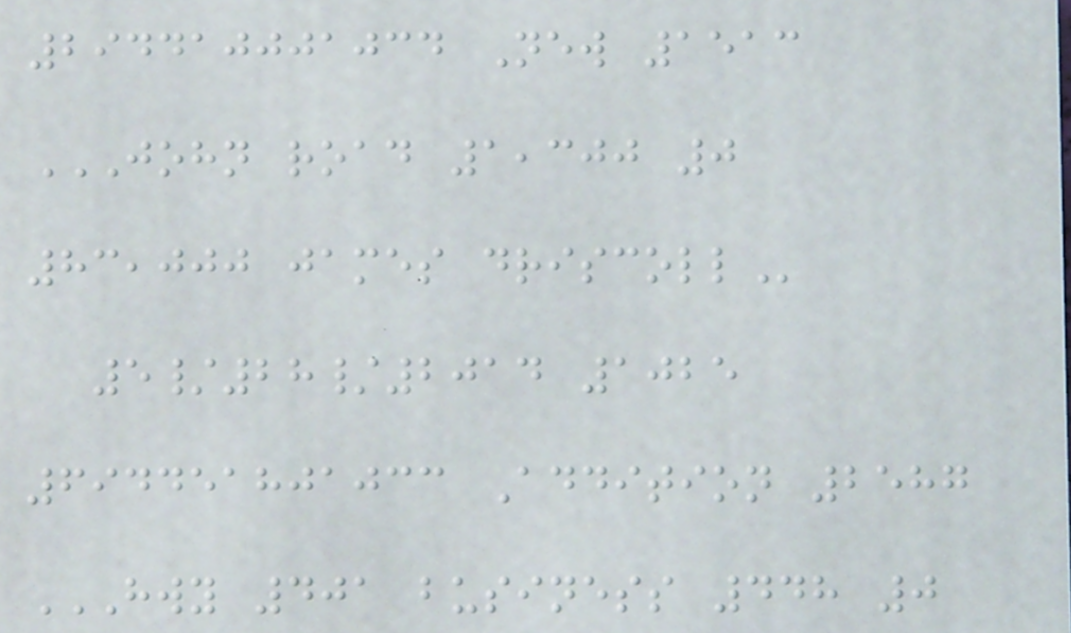294410001034 New 1513
JOHN ROAD 1,300 0
83,000 JAMES DRISCOLL
5/28/2014 1025
694451801033 Addition 2587
HWY 401 BUSINESS 448 0
